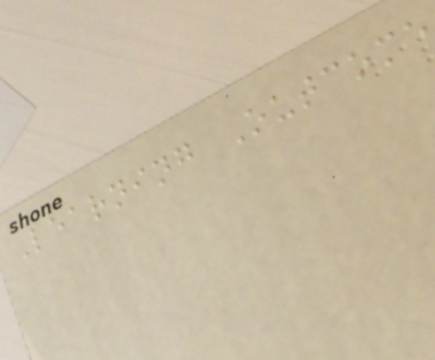Learning Outcome
